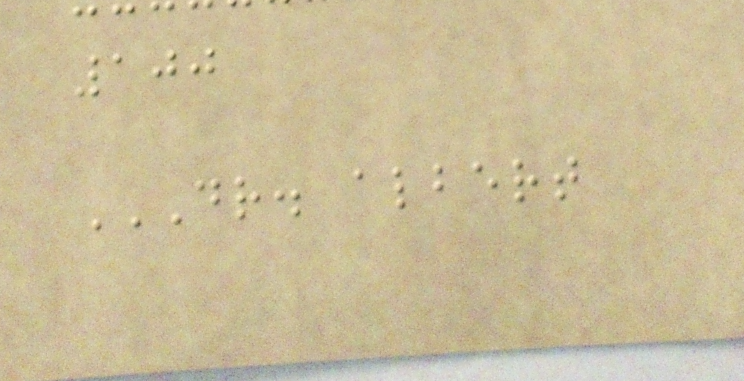100
DR. ALBERT
